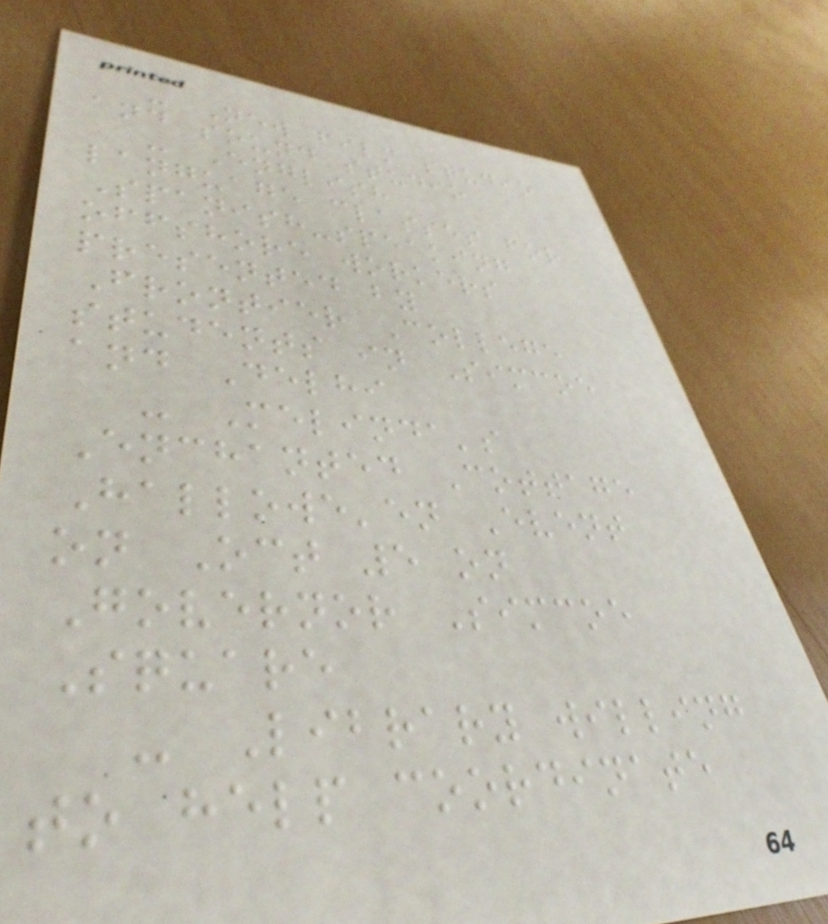- New film studio
and sound studio
- English
language classes for
Spanish-speaking
offshore workers
presented by
Frontier College
students in Simcoe
and Delhi
- Melinda's
Enchanted Cottage
Hallowe'en Event
on Oct 5 on
Governor Simcoe
Square
- Library willing
to help coordinate
